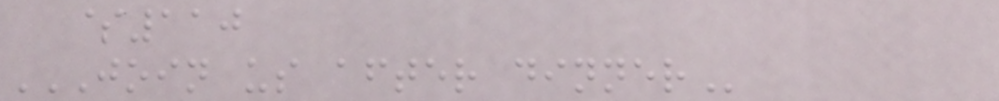$110
JOIN US AFTER DINNER
